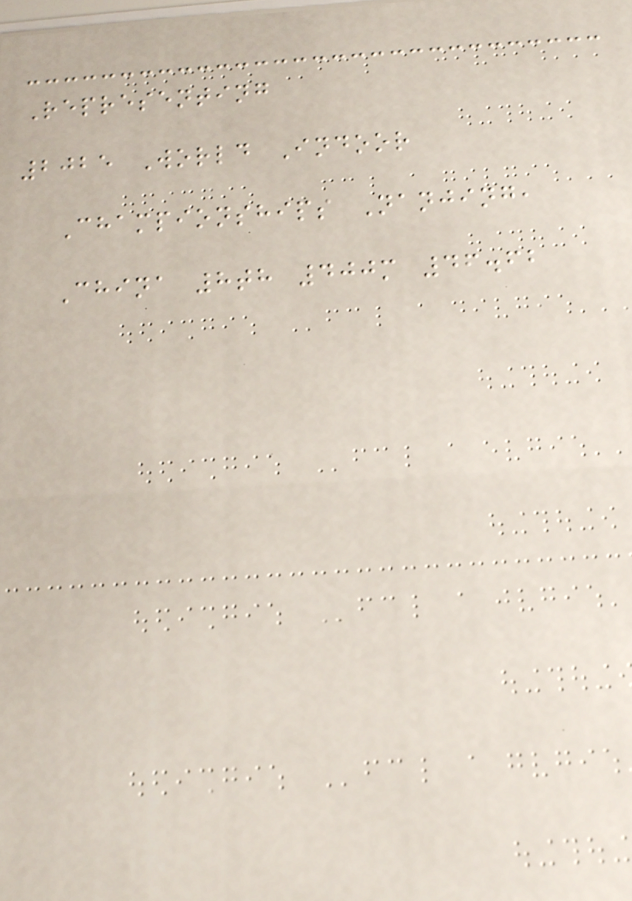Representing
2025 World Indoor
Championships Nanjing,
China 8th 400m 46.62
